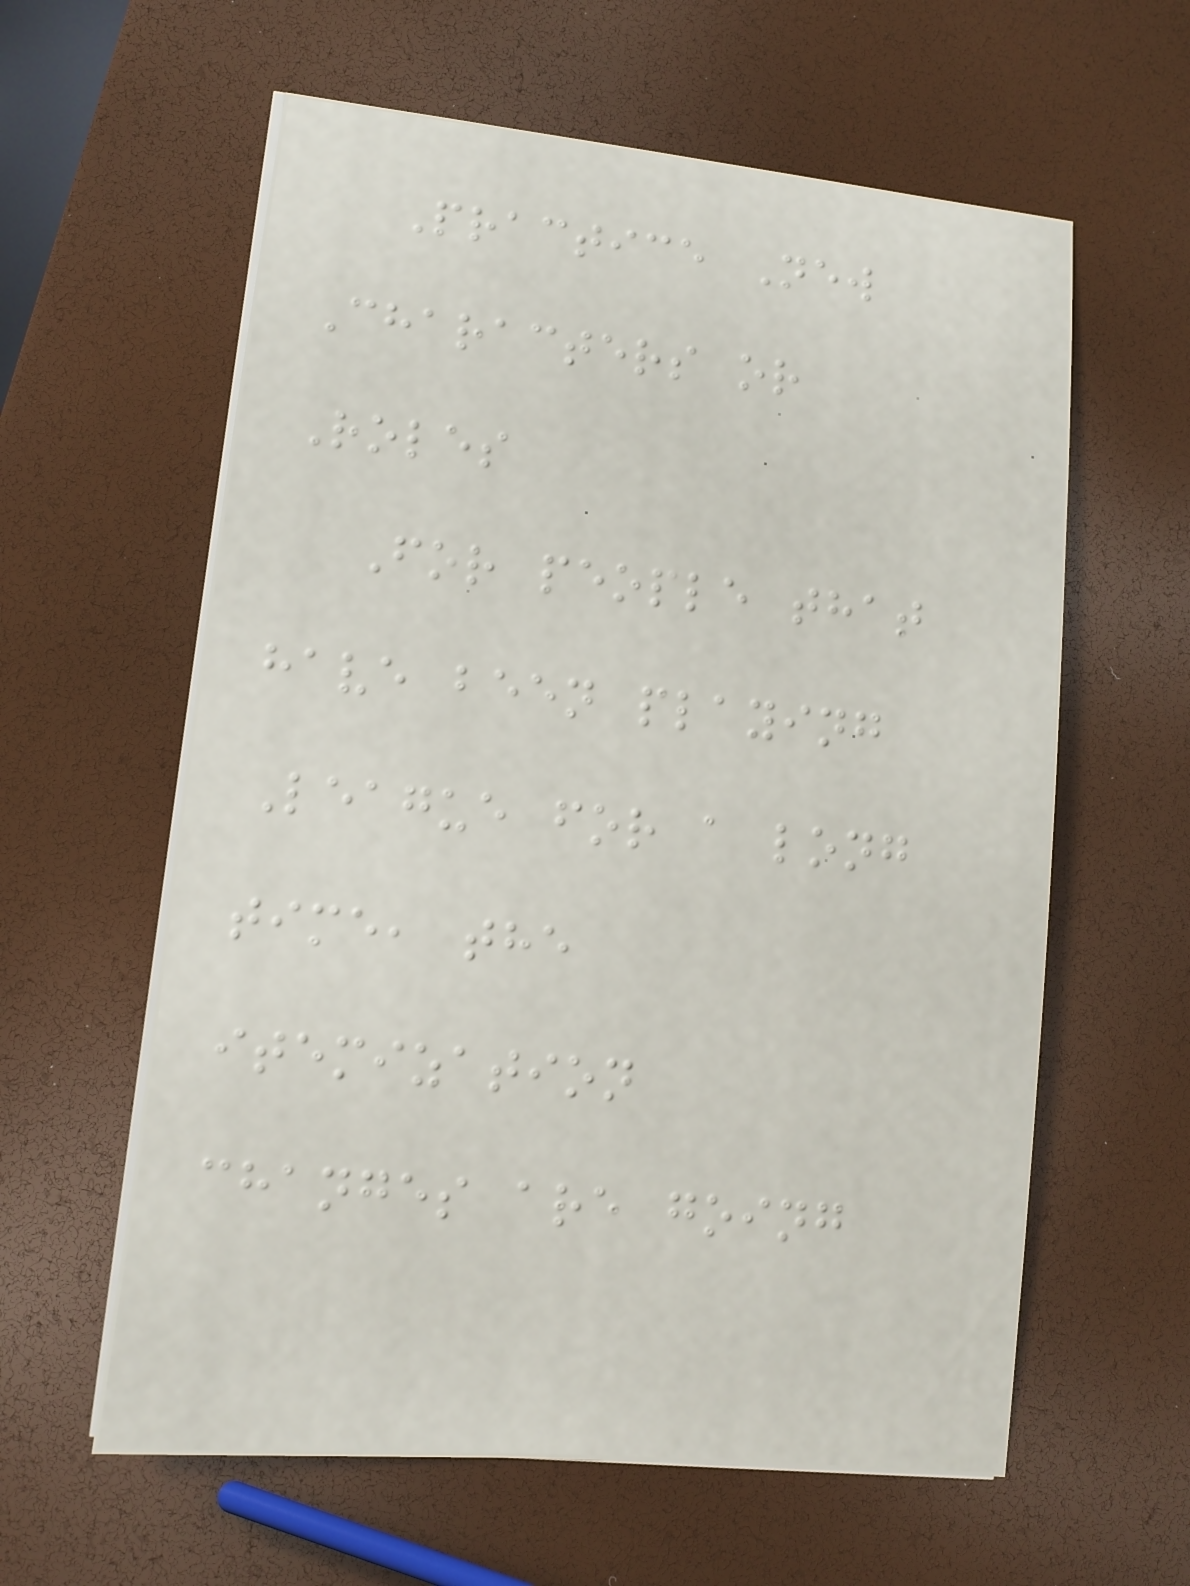Practice New
Characters or
Roles
For people that
have been playing
League for a long
time, the
itemization
changes are going
